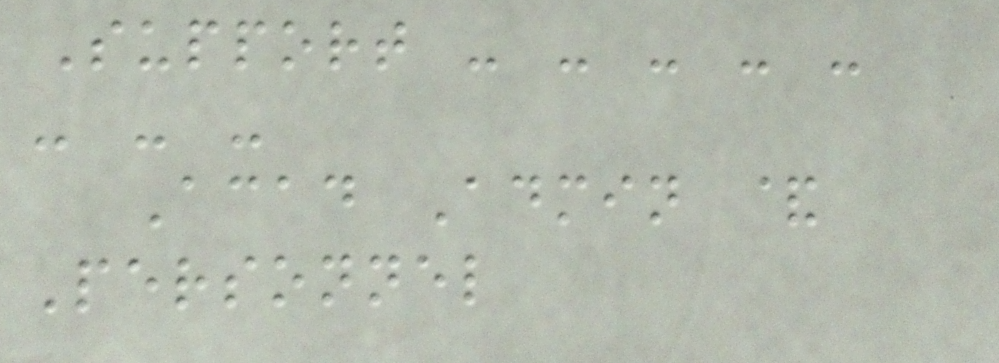Support - - - - -
- - -
Acad Admin &
Personnel
